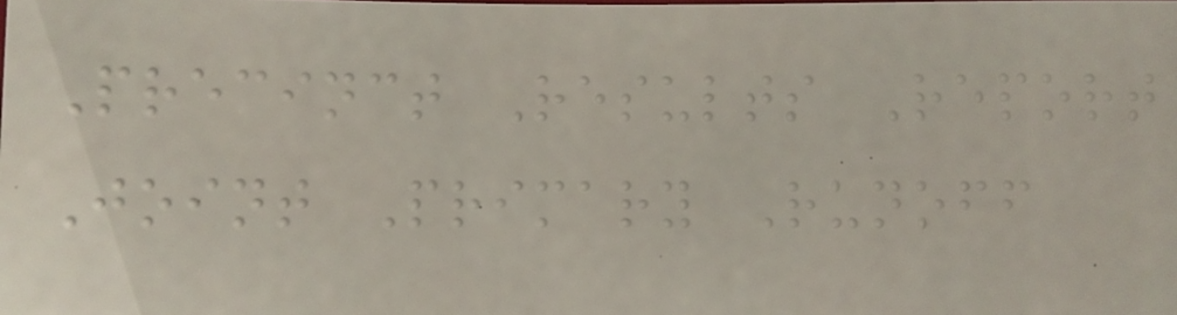Precinct Results Report
Joint Primary Runoff
